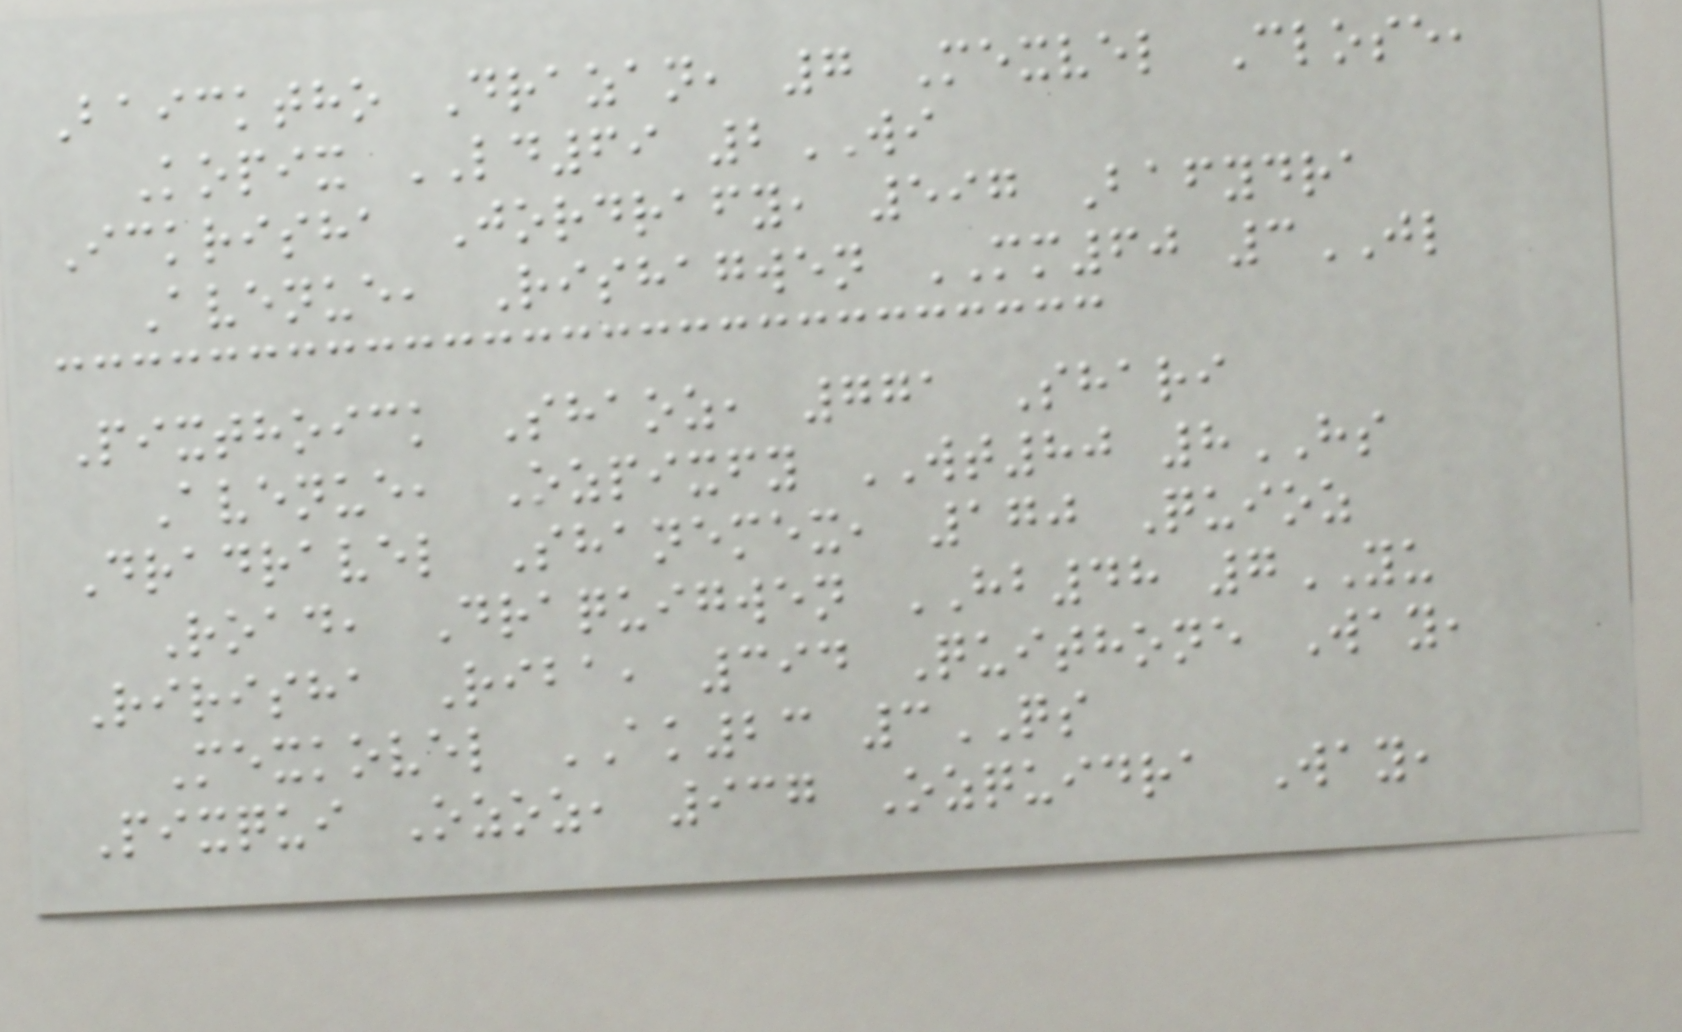Baicktho Drazan, 7 Mexvel Close,
Kopix LD69 2WI
Ickrisha Jordrafy, 597 Bafydra
Avenue, Rishagwen MM60 3JL
Pixthoick Shaoz, 771 Shari
Avenue, Ozpixfy WT80 8HS
Dradravel Shanemex, 170 Quioz
Road, Draquigwen HB48 7YU
Ririsha Riba, 394 Quithone Way,
Mexkovel AK23 3QS
Pixqui Ozoz, 937 Ozquidra Way,
